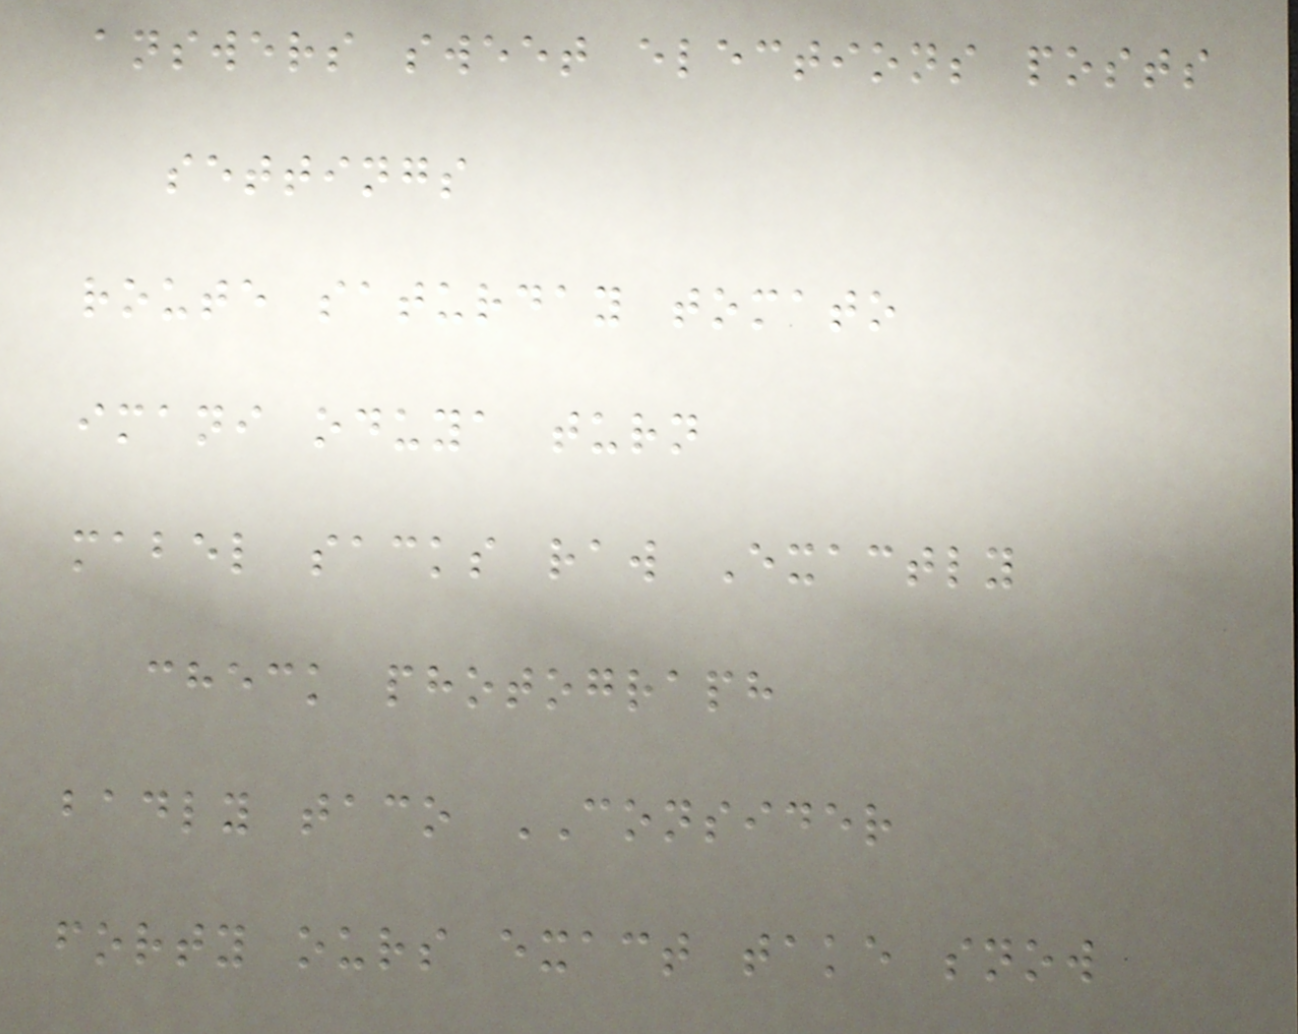answers sweet elections posts
settings
route saturday tomato
imani oduya turn
mabel sacks raw Exactly
check photograph
badly taco CONSIDER
forty ours exact take snow
